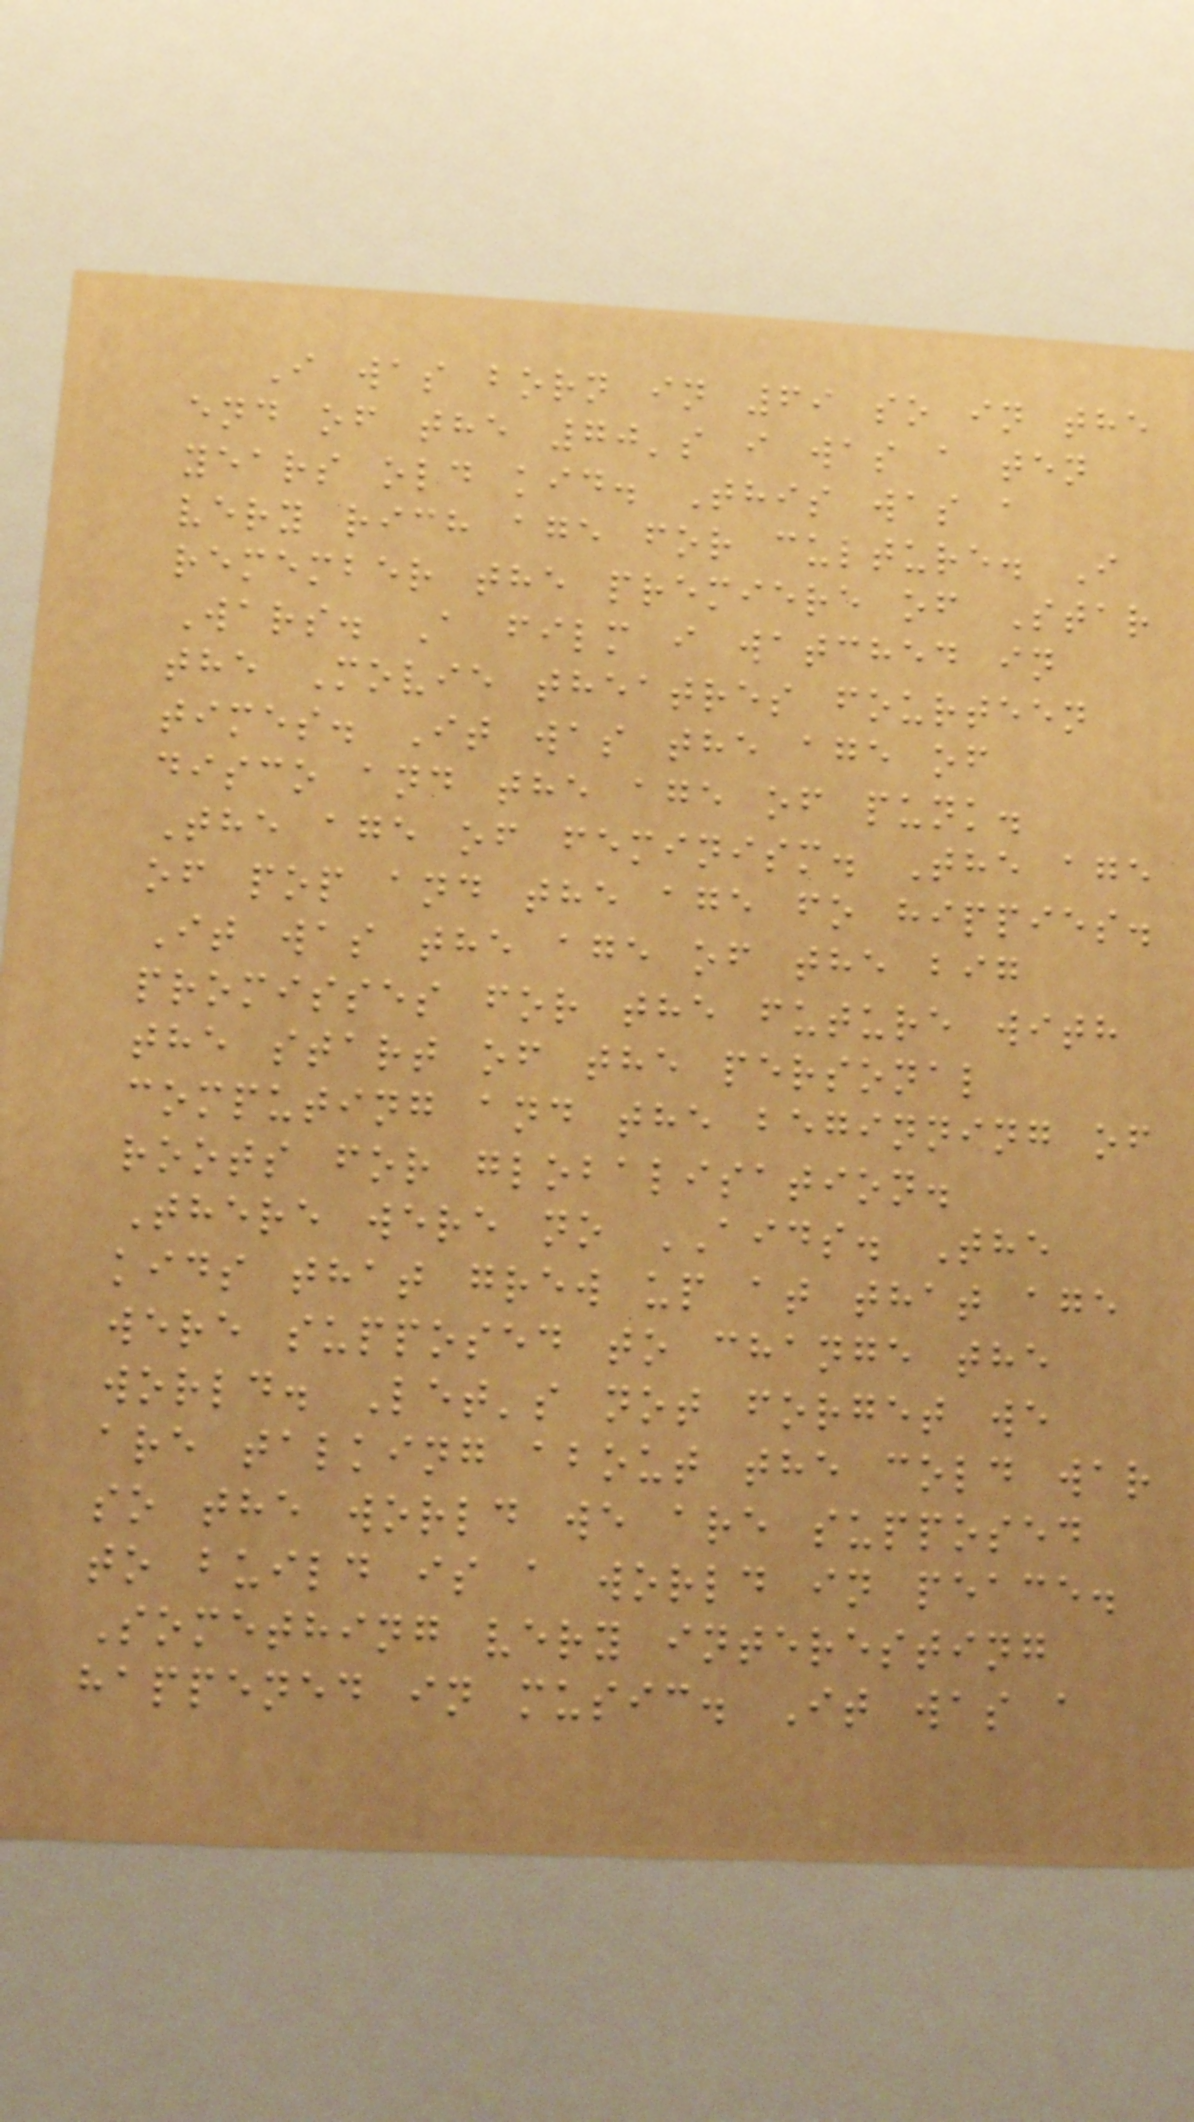I was born in 69 so in the
end of the 70's i was a ten
years old kid. This was a
very rich age for culture. I
remember the premiere of Star
Wars. A film i watched in
the Movie theatres fourteen
times. It was the age of
disco and the age of punk.
The age of feminism. The age
of pop and the age fo hippies.
It was the age of the big
promisses for the future with
the start of the personal
computing and the beginning of
roots for globalisation.
There were no AIDS. The
kids that grew up at that age
were supposed to change the
world. Let's not forget we
are talking about the cold war
so the world we are supposed
to build is a world in peace.
Something very interesting
happened in music. It was a
